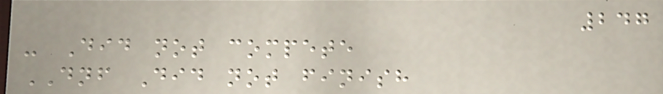247
- Did not compete
DNF Did not finish
